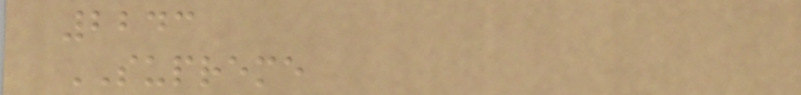2243
SUPREME
